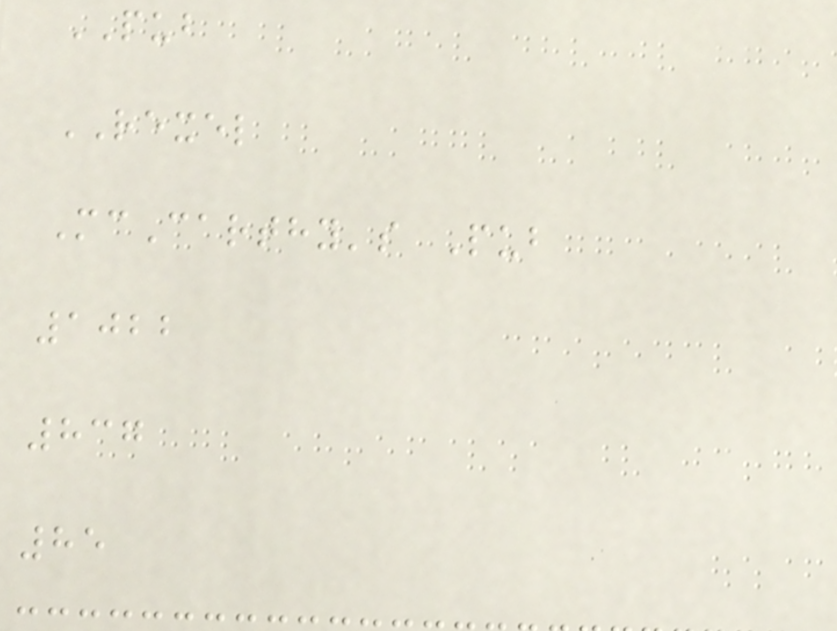PUB
REXEL
McCarthy's Pub
1022
837
85
